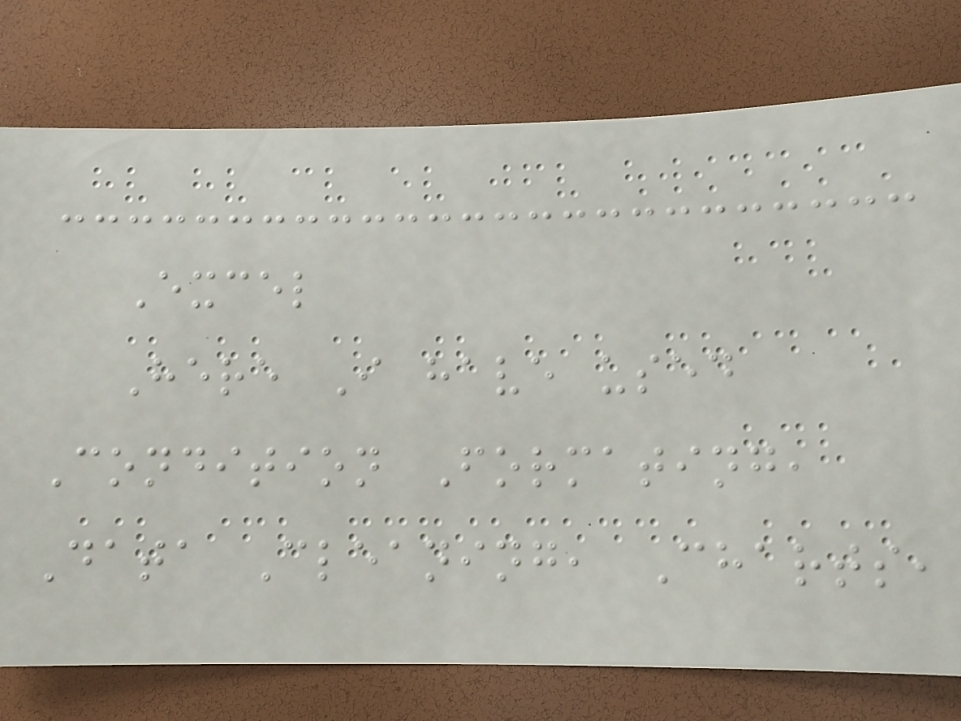Excel
Here I have used
Condition Formating,
Data Cleaning, Charts,
